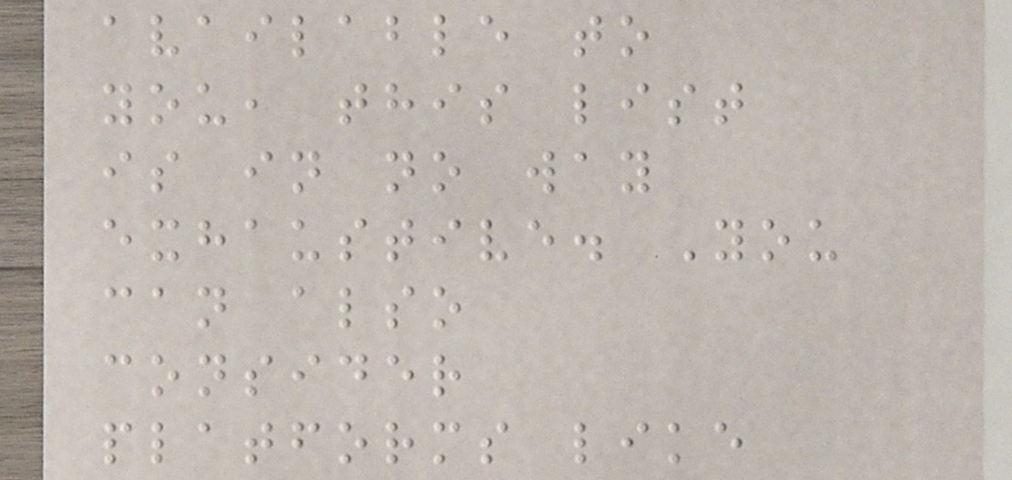available to
you, this list
is in no way
exhaustive. You
can also
consider
platforms like
